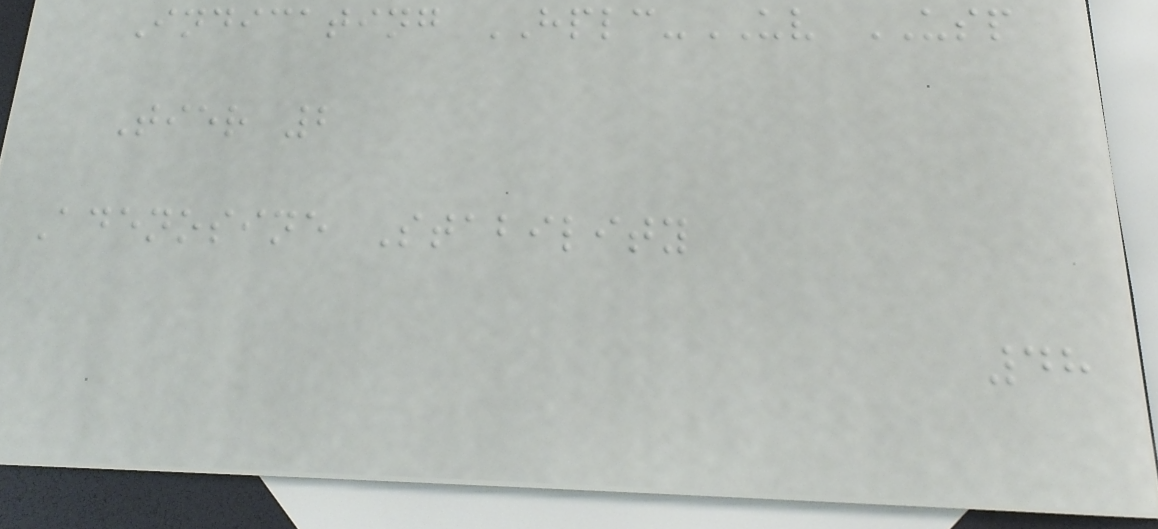Indicating HPLC-UV USP
Tier 2
Adenosine Stability
48
